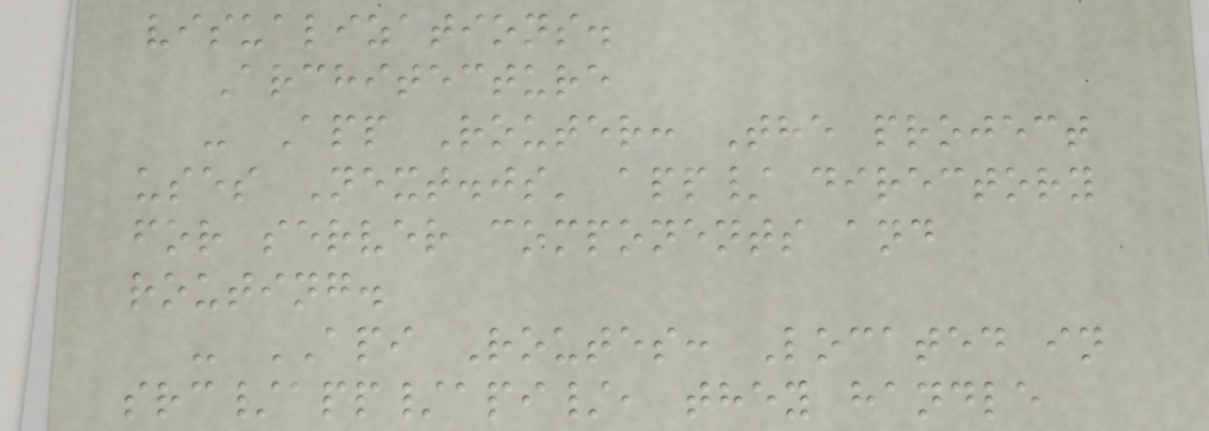visualizations.
Architecture
- App Router: The project
uses Next.js' app/ directory
for server components and
routing.
- API Routes: Located in
src/app/api/, they handle
